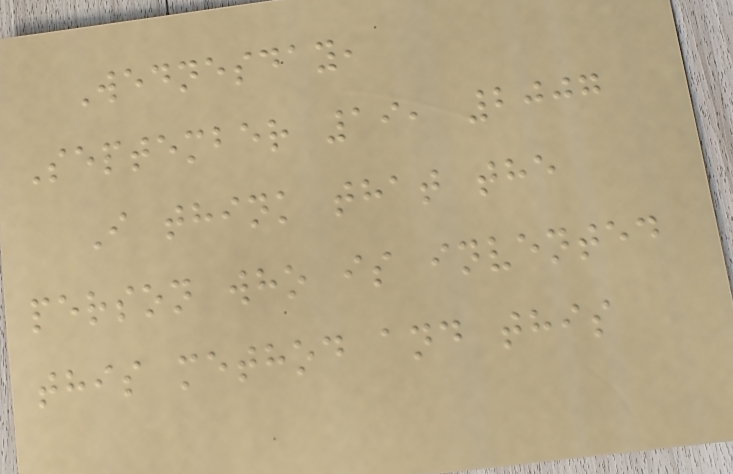Wednesday,
September 19, 2007
I think that the
person who is invented
this method and this
